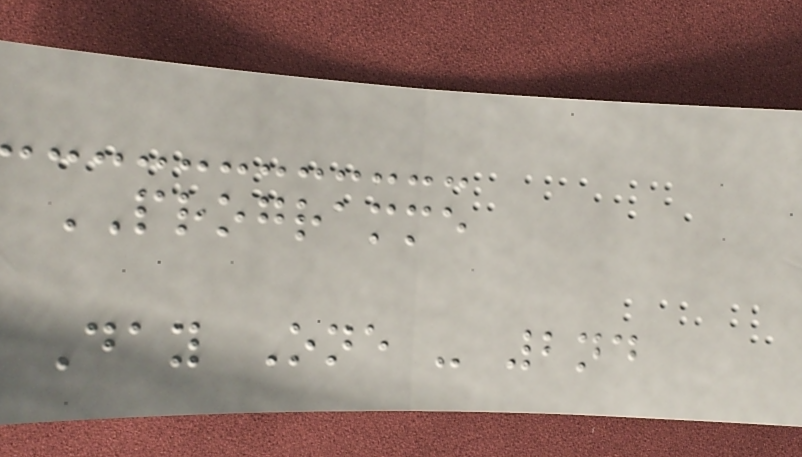PROGRAMME
Day One - 2nd
